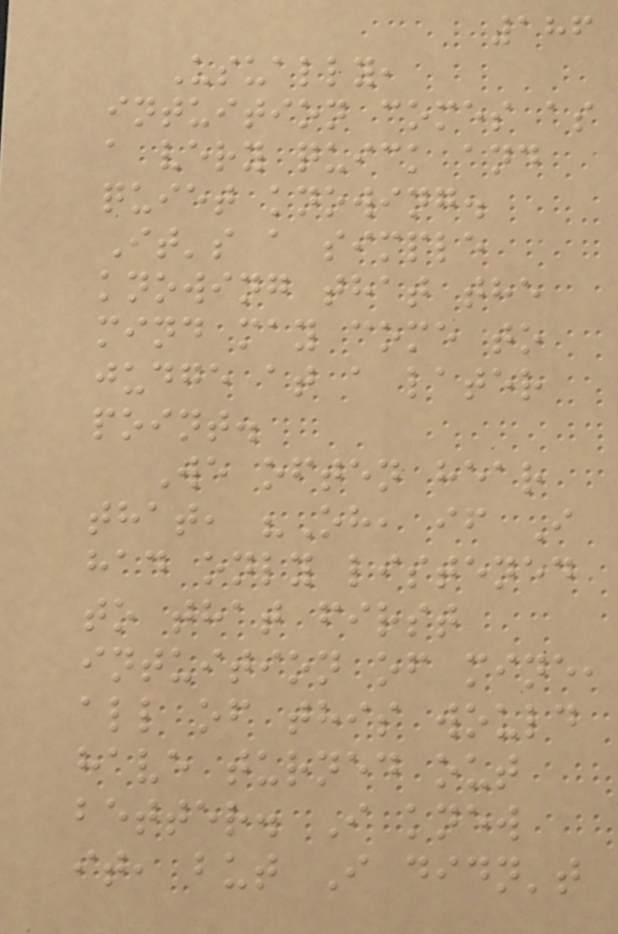186
Usually,
intuition comes as
a very quick and
quiet knowing.
It's a simple
knowing that the
mind may come to
judge at a later
point.
We often hear
that, "Oh, if I
had only listened
to that first
intuition of mine,
all of this would
have turned out
better. I knew
it, but I didn't
